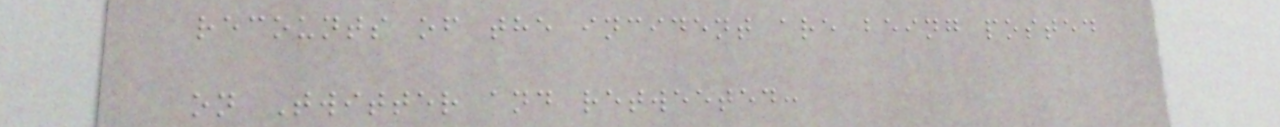recounts of the incident are being posted
on Twitter and retweeted:
